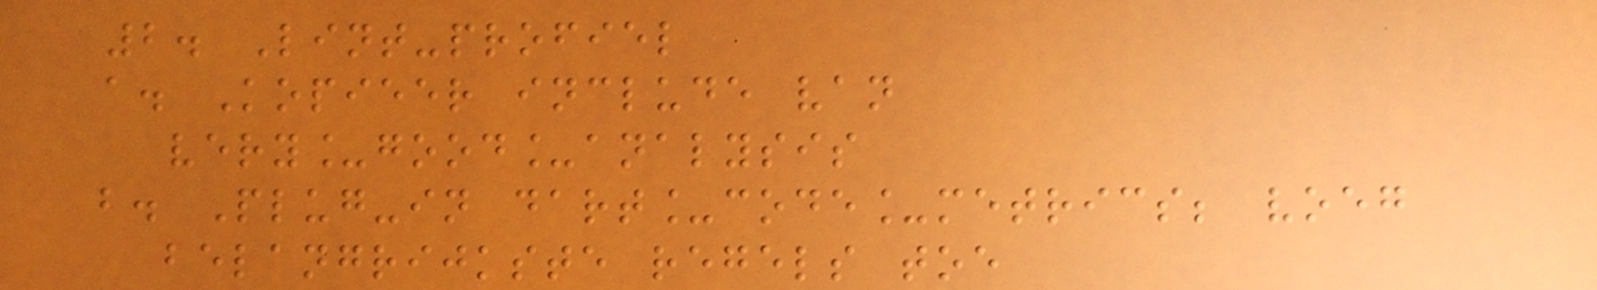2. Lint-profiel
a. Kopieer include van
very_good_analysis
b. Plug-in dart_code_metrics; voeg
belangrijkste regels toe
